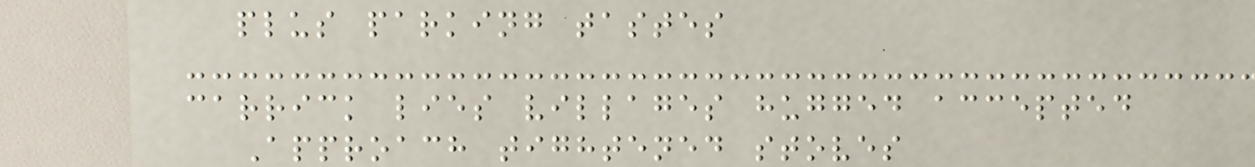plus parking tastes
carrick lies villages hugged accepted
Approach tightened stoves
